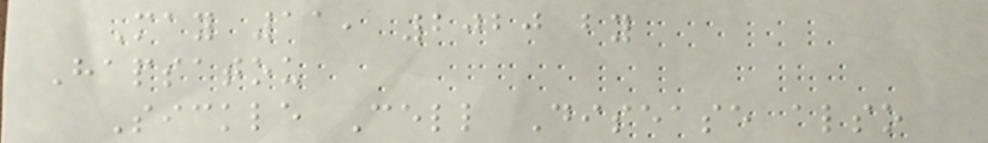May 11, 2020 by
Hapsatou
Sickle Cell Disease also
